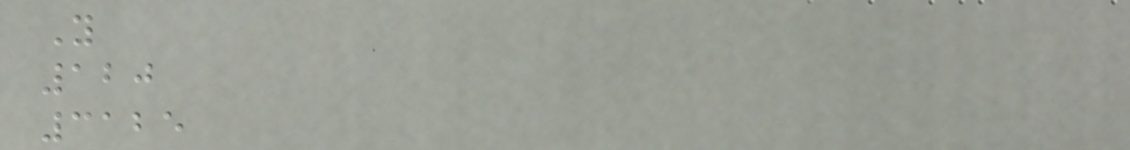Y
120
3125
